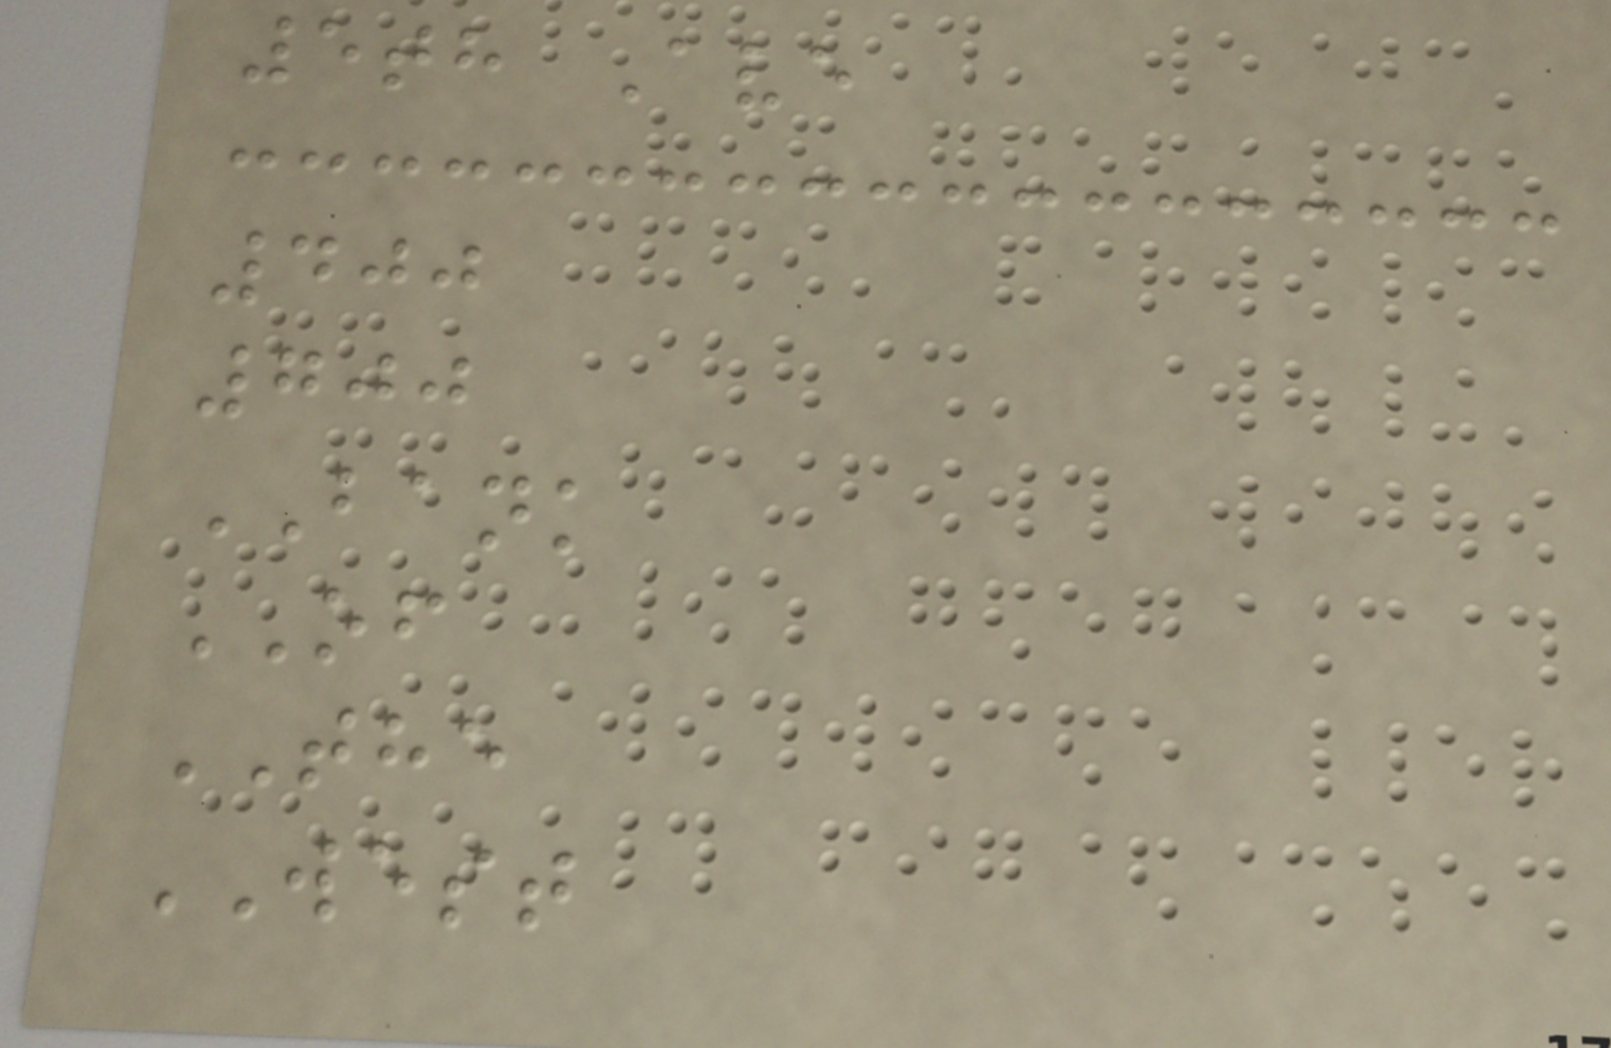5th Ave
400
700
BANK
OF
THE
WEST
